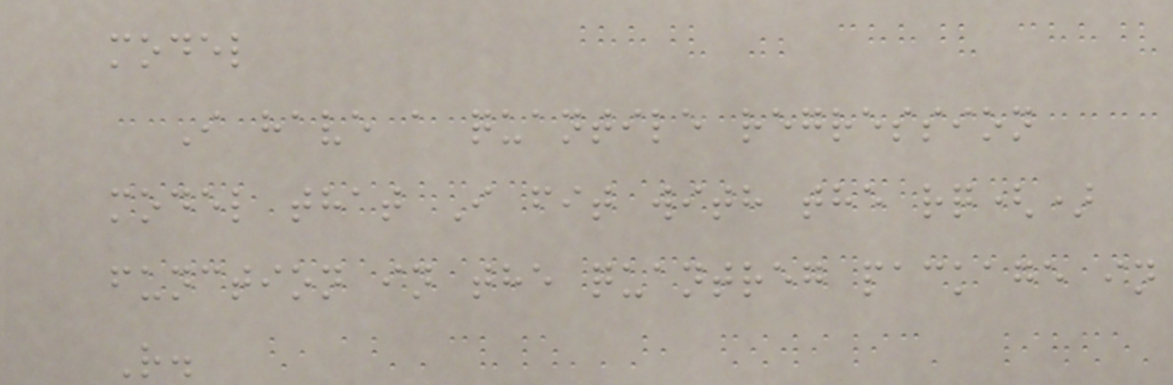model
I have a quantile regression
model that I fit with the rq()
function in the quantreg package in
R.
